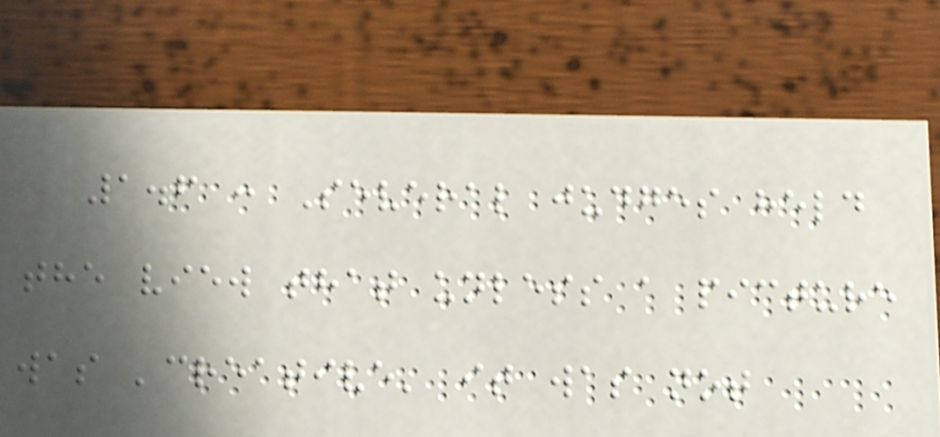1.6 : Several judges held
the view that unless a picture
was 'creative' it was not
